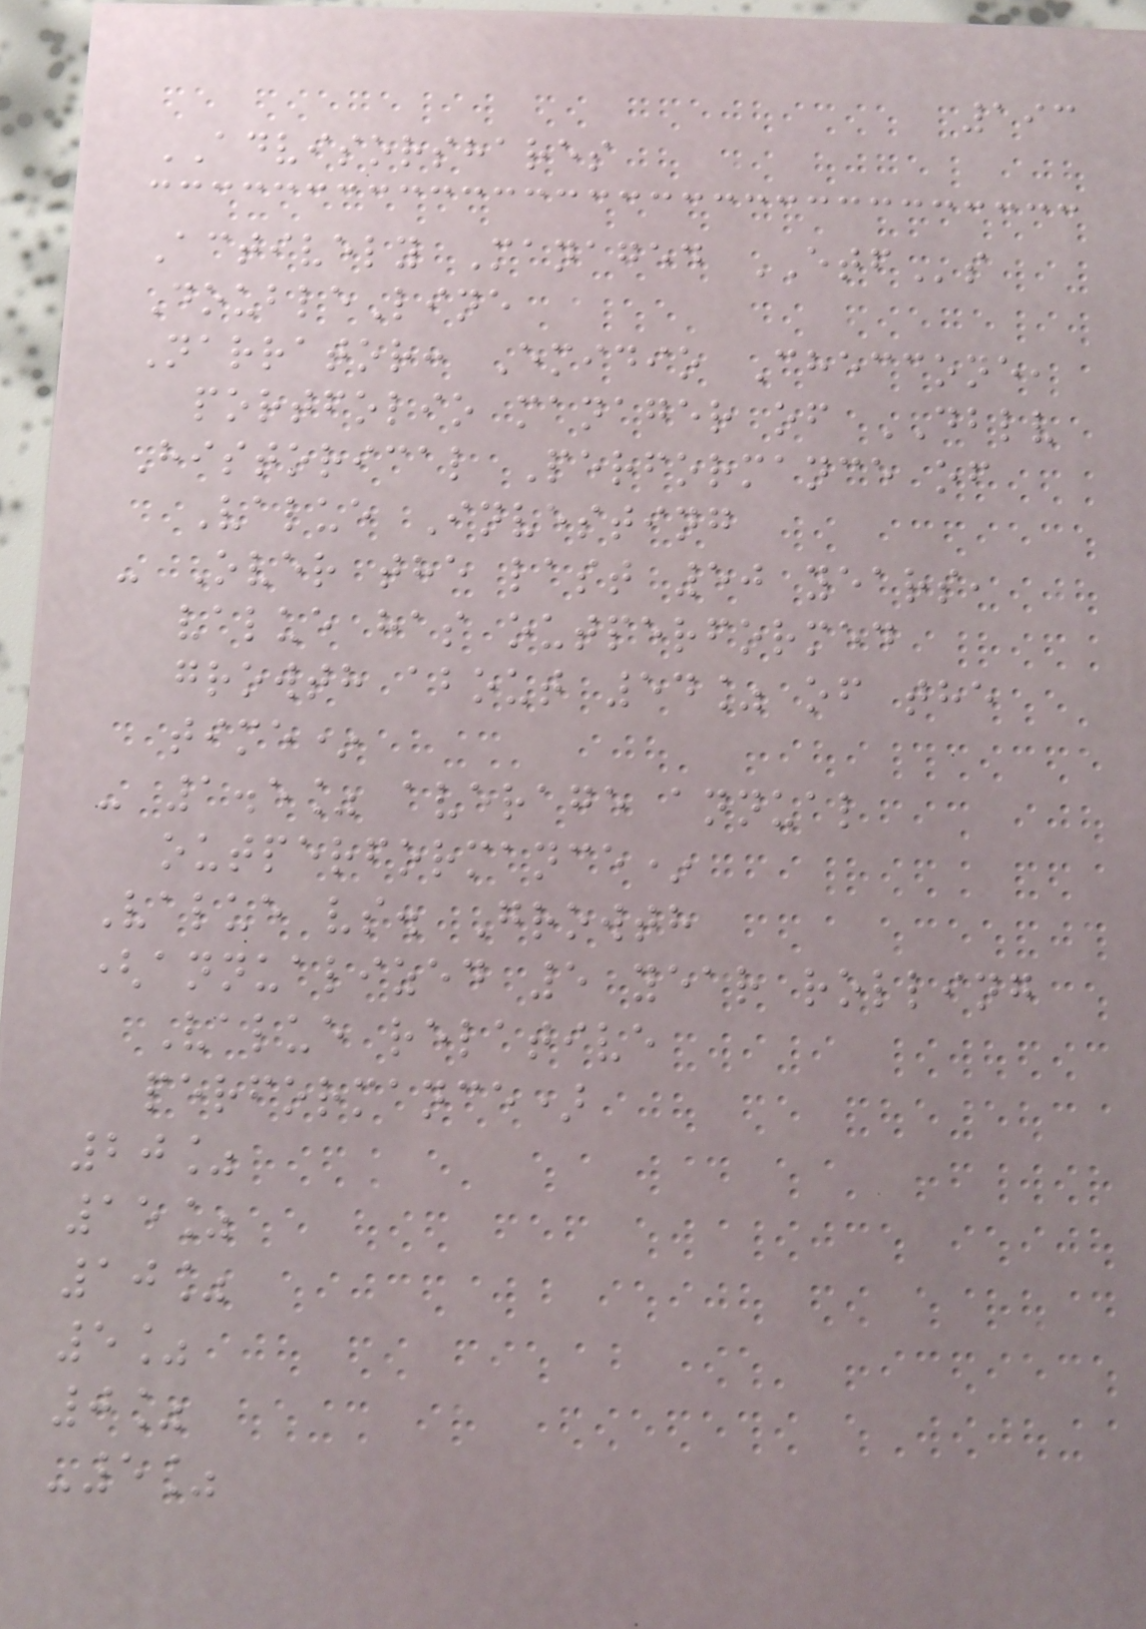193
ADVISORSHARES
Actively Managed ETFs
DoubleLine
Narrator: Emidio Checcone,
portfolio manager of DBLV
Historical Performance of
Value Investing
- Over the last 50 years,
value has outperformed
growth about 54% of the
time*
- 1.5% average annual
outperformance*
Value vs. Growth
(annualized 5 year rolling
Value relative
performance)
20%
15%
10%
5%
0%
-5%
